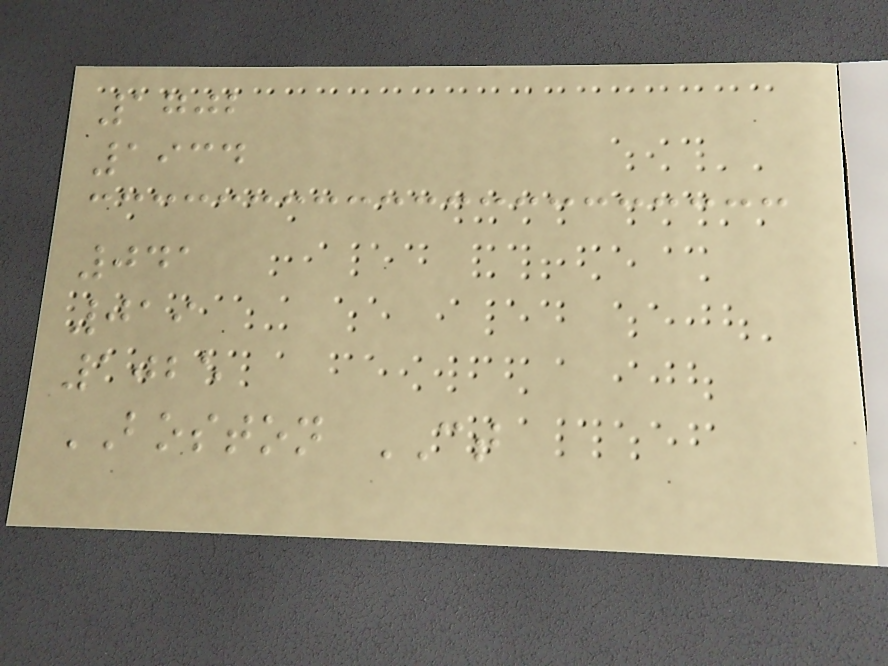1702
1934
041
019
1025
BOSTON CT
